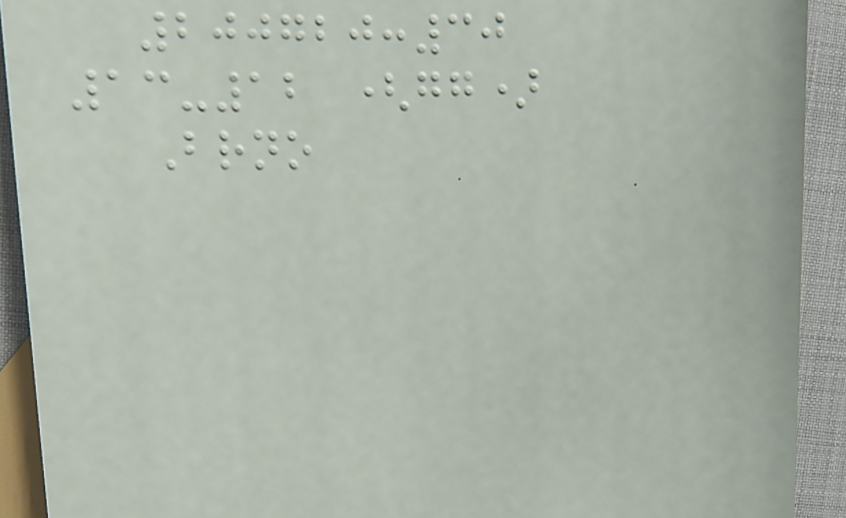200720:30
13-12 (gg)
Brno
